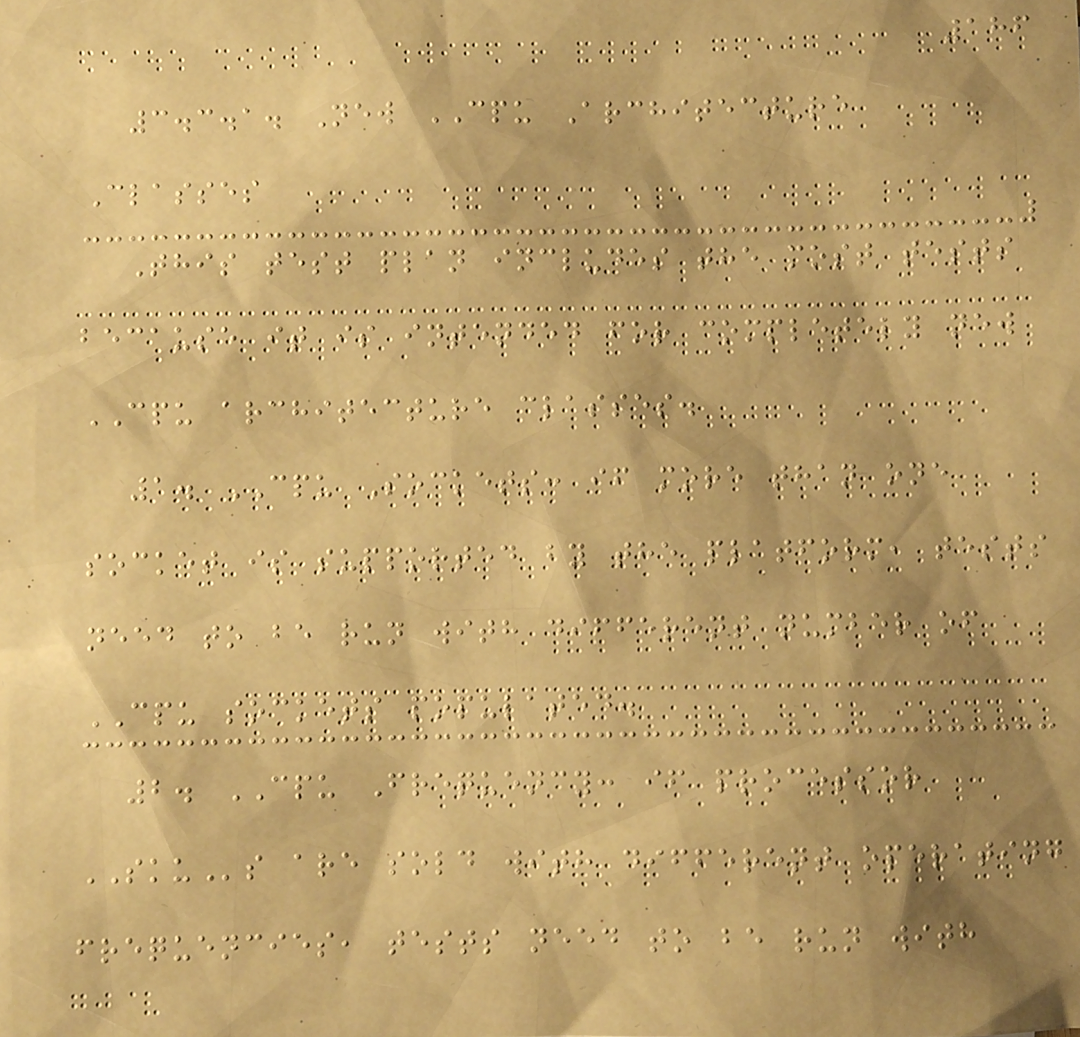186
3.3.1. New CPU Architecture
Classes
This test plan includes the most tests
because it is intended for completely new
CPU architecture classes.
1. CPU Sockets: if more than one
socket is supported by the platform, tests
need to be run with different number of
CPU sockets populated.
2. CPU Frequency: if processor
SKUs are sold with different operating
frequencies, tests need to be run with
